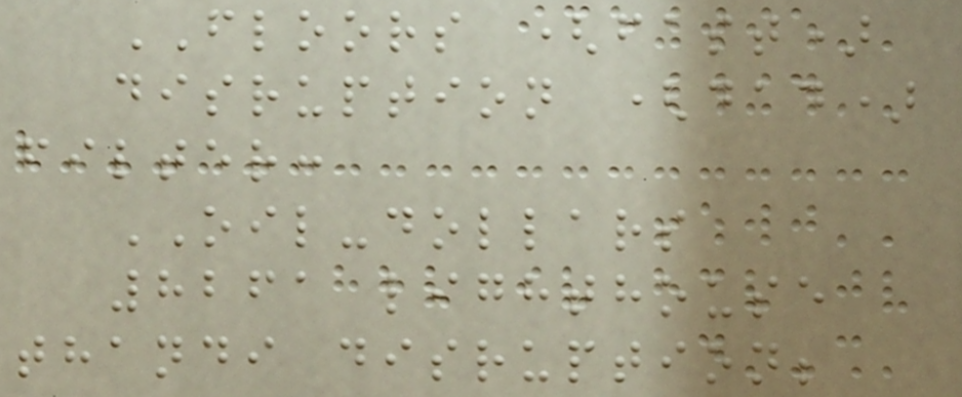FLOORS (fast)
disruption (dad)
filter:
OIL-dollars
8261 lighthouse
thandi disruption;
